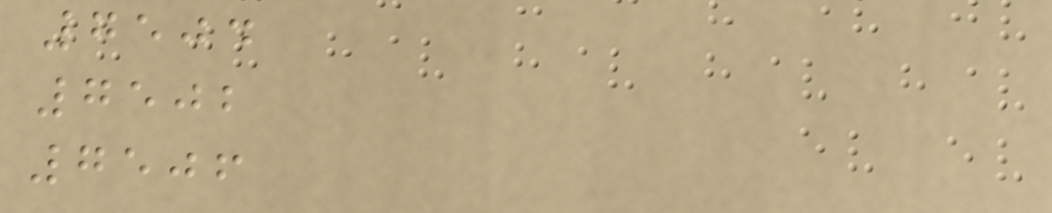7504
7502
7506
